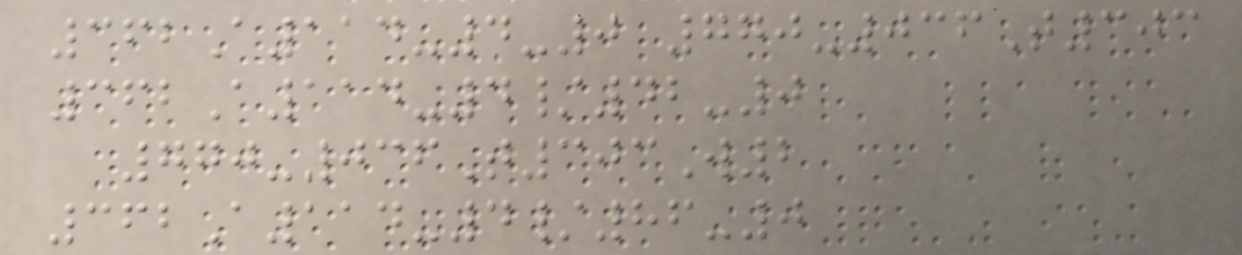362A114-4-0 770-036T303
362A114-4/42-0
770-036T303W2
362A114-4/86-0
